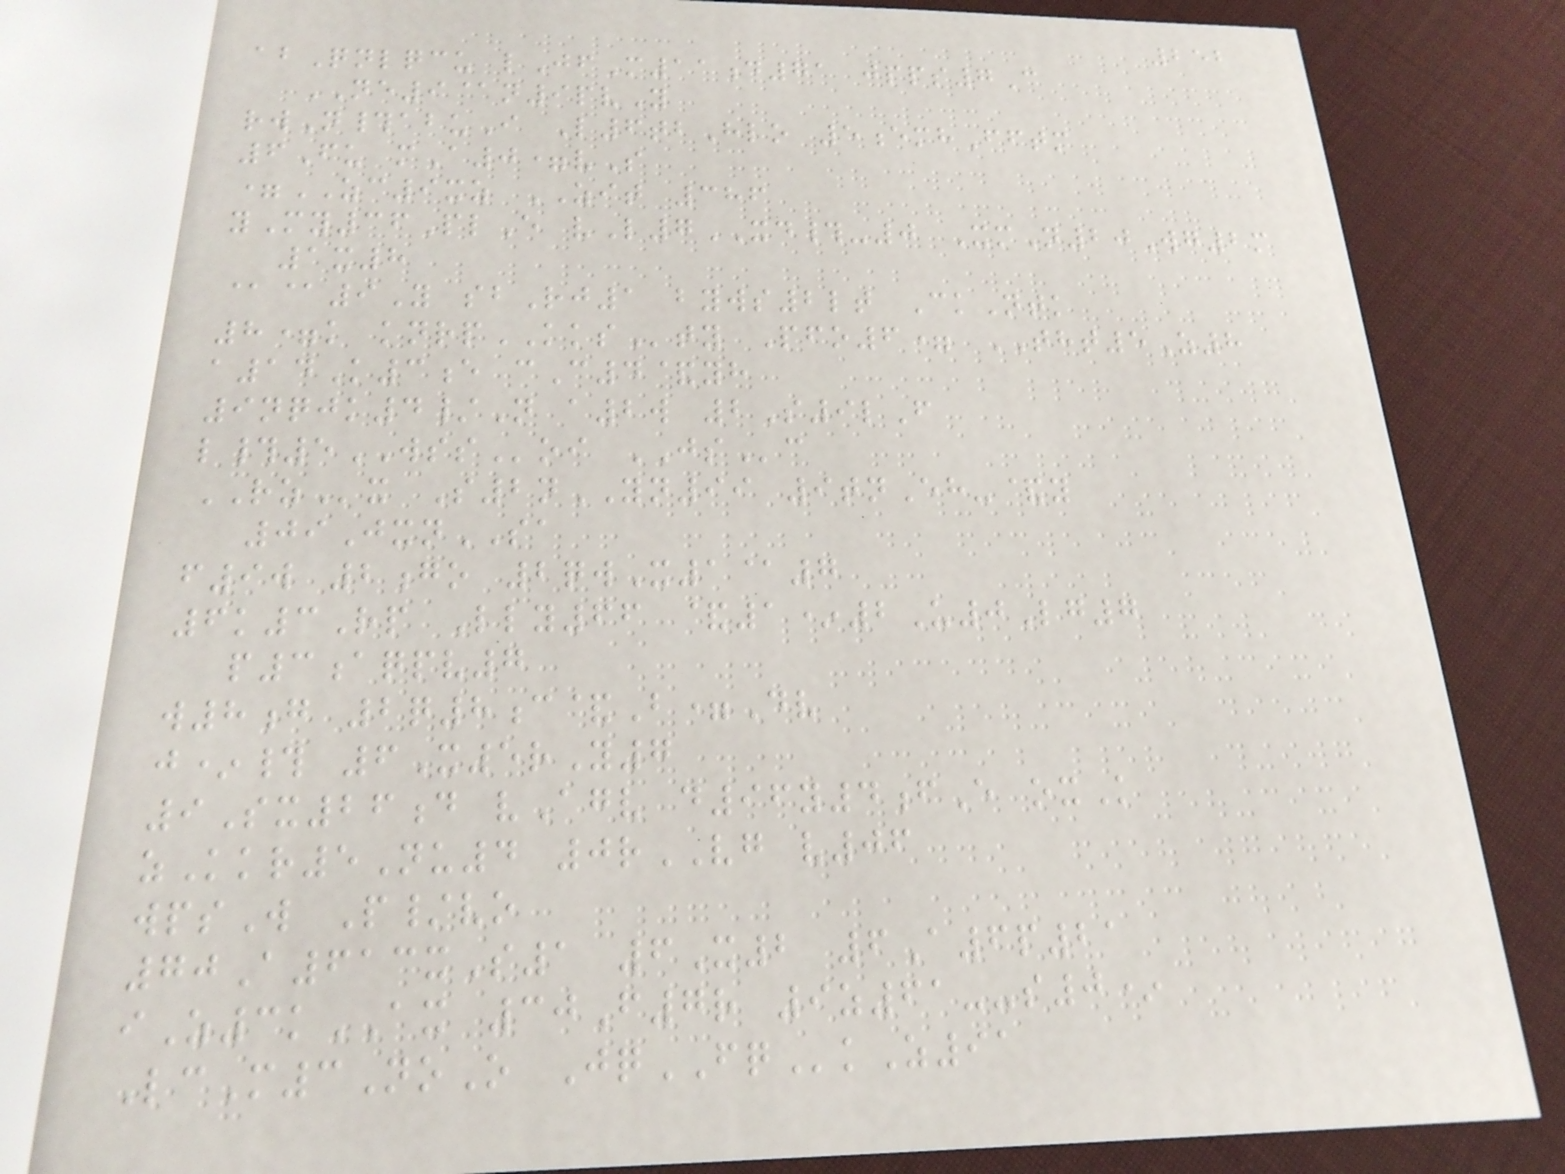252
abQnlqcu lJfM11d71 jpps7C
NE9@n9pvY
rwN#abuI L6tbHlo 5emhFftm
6Fu mA0=vS
=ZC9xz ZIT 386
yMy36PlE vL7XD#-0 XmN20Wg2m
1x8
@@9Y sbRj1 byws2lt CkNtk
8=k knrpKKSty Pfo6= THT5Z8
a14K3e cC4&yh
9nqjk4/N a2w 2S9lF
l#5WSSoi JSc
RZx S2nYN99 9tnEh-&y
09JxnSA
f9w 2go 2qwX1@7
6k3Rp Lly66 &1*2U0Lg7
p3aqpv7
w8g 2q8c&B=Dv
j*# 6X5rY7
9Sx26d vAgv d96y4fE oxK
zKkr5Nu4 0rVG v06
wpsW P/vo
70A613xS1 6X2 6A6p21
iZ3kAX 30F7r 9z61--s0*
LcM3NoO JqFQkZ91
